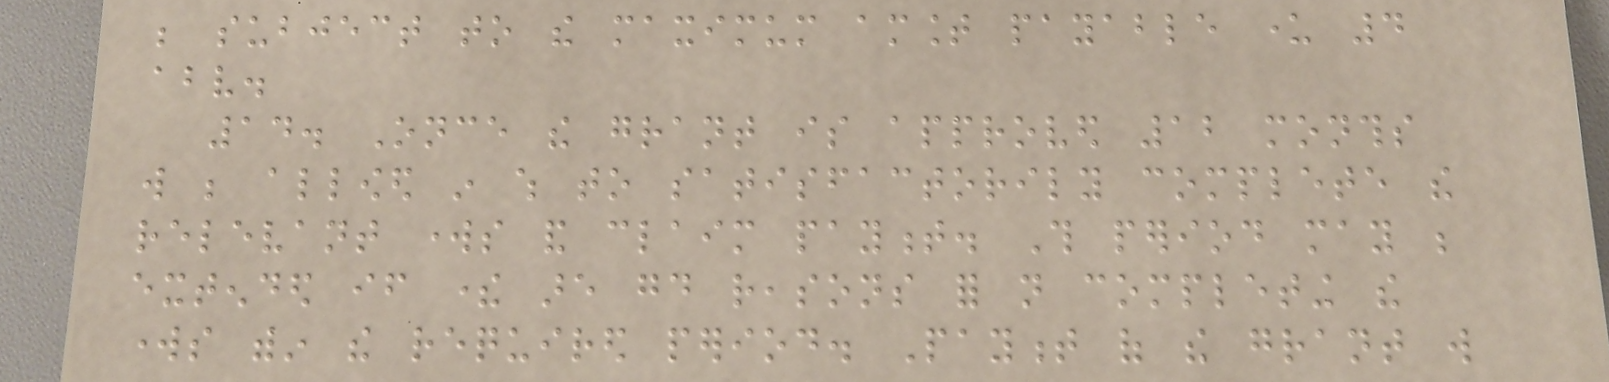be subject to the maximum amount payable under 4
above.
14. Once the grant is approved 12 months
will be allowed in which to satisfactorily complete the
relevant works and claim payment. This period may be
extended if there are good reasons for not completing the
works within the required period. Payment of the grant will
